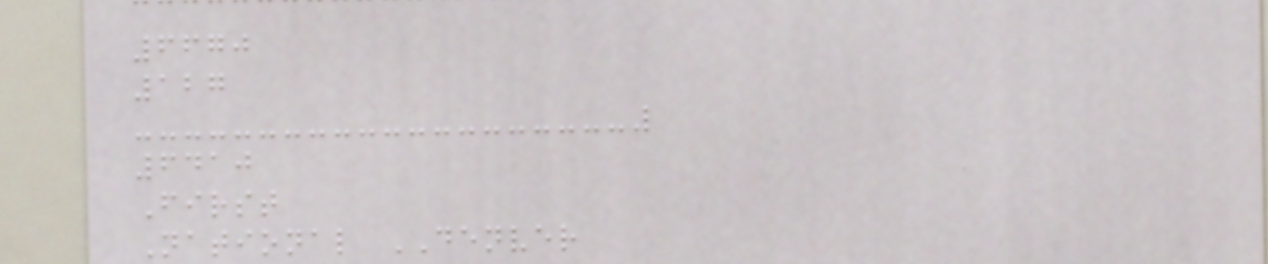6670
127
6410
First
National DENVER
